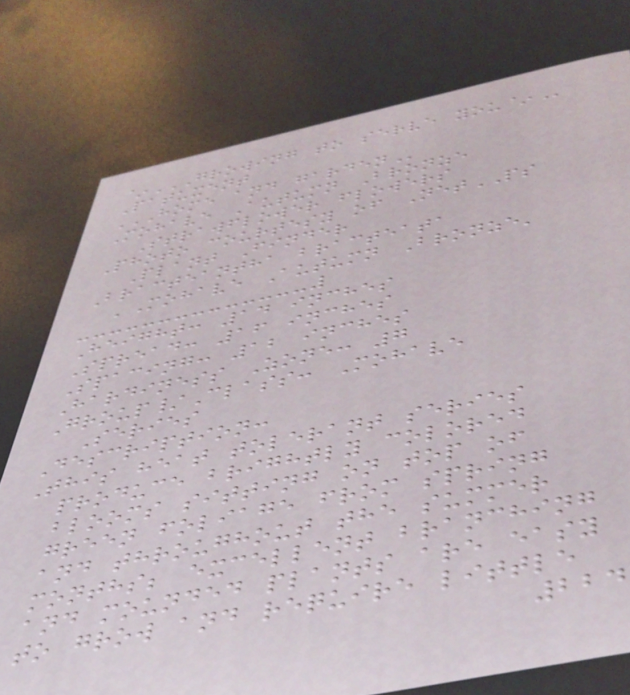~GROWING TO SERVE YOU~
Patuxent
HOME AND GARDEN
Mohave Autumn Bronze
Strawflower flowers
Photo courtesy of NetPS
Plant Finder
Bracteantha bracteata
'Mohave Autumn Bronze'
Height: 14 inches
Spread: 16 inches
Spacing: 12 inches
Hardiness Zone: 7
Group/Class: Mohave
Series
Description:
This heat tolerant series
produce brightly colored
blooms sitting on top of
green foliage from spring
and throughout the summer
months; excellent branching
and mounded plants are easy
to grow and require little
224
